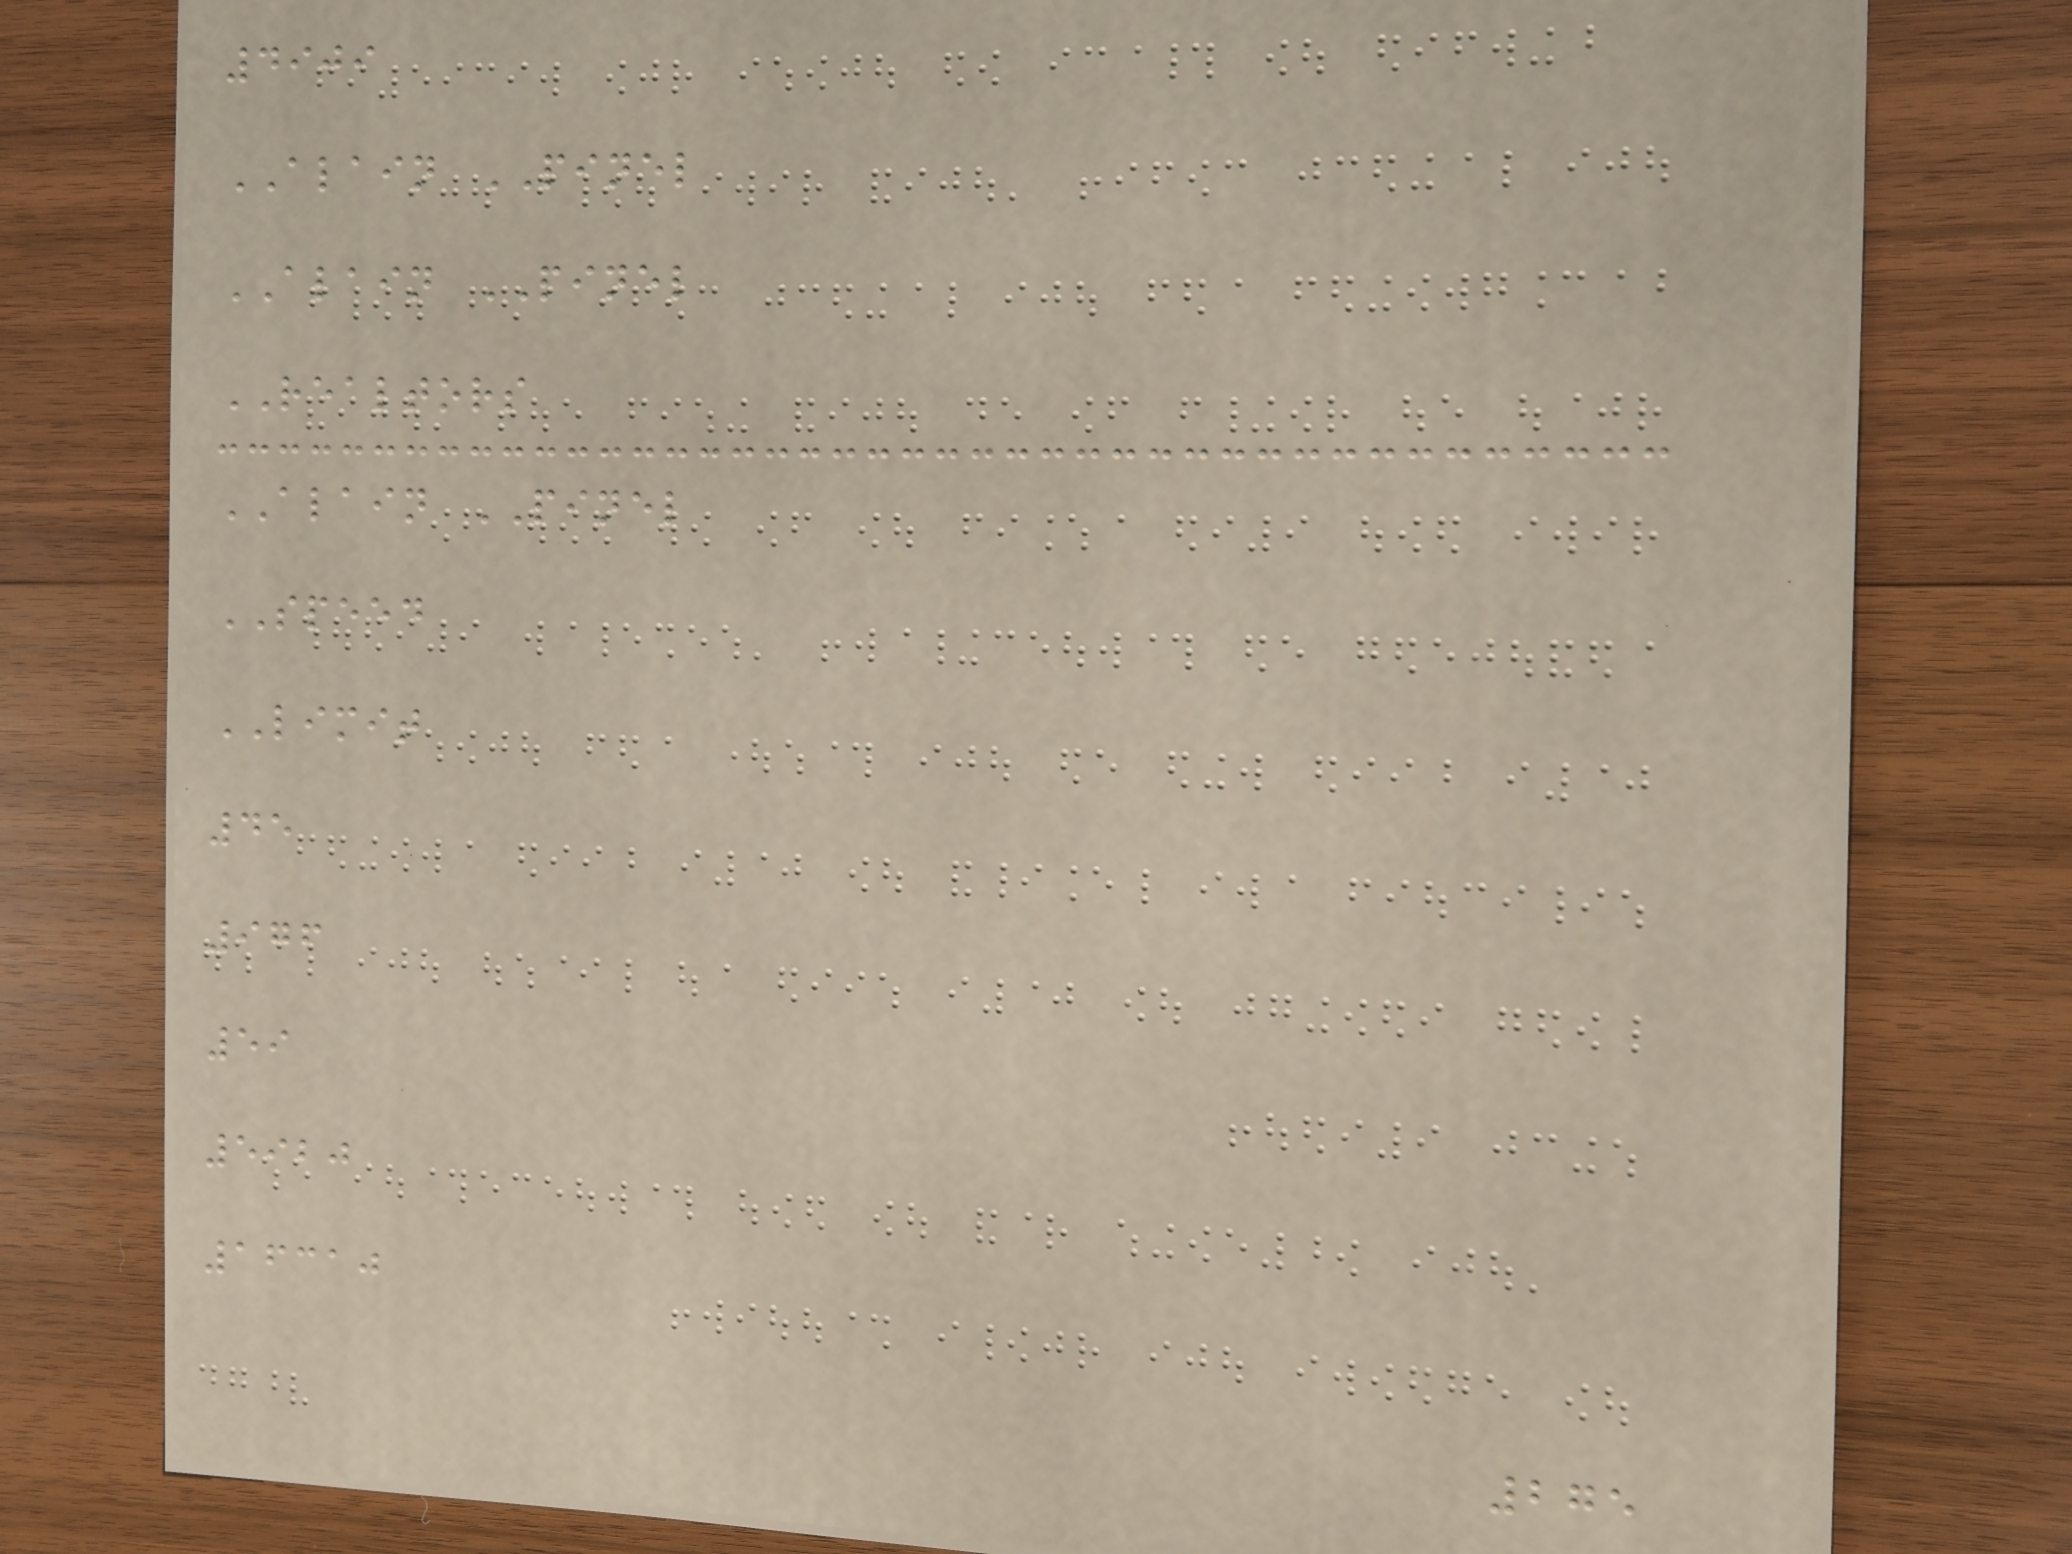4909
ALAIN PINEL
ALAIN PINEL
REALTORS
ALAIN PINEL
SPEED
LIMIT
45
976
59
5920
16310
275
